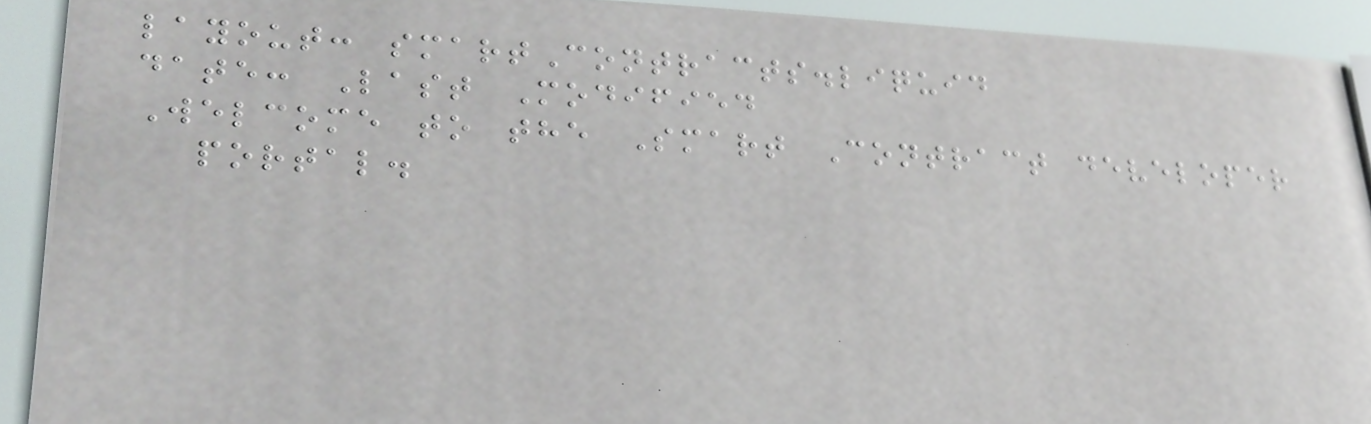layout: smartContracts.liquid
date: Last Modified
Welcome to the Smart Contract developer
portal.
